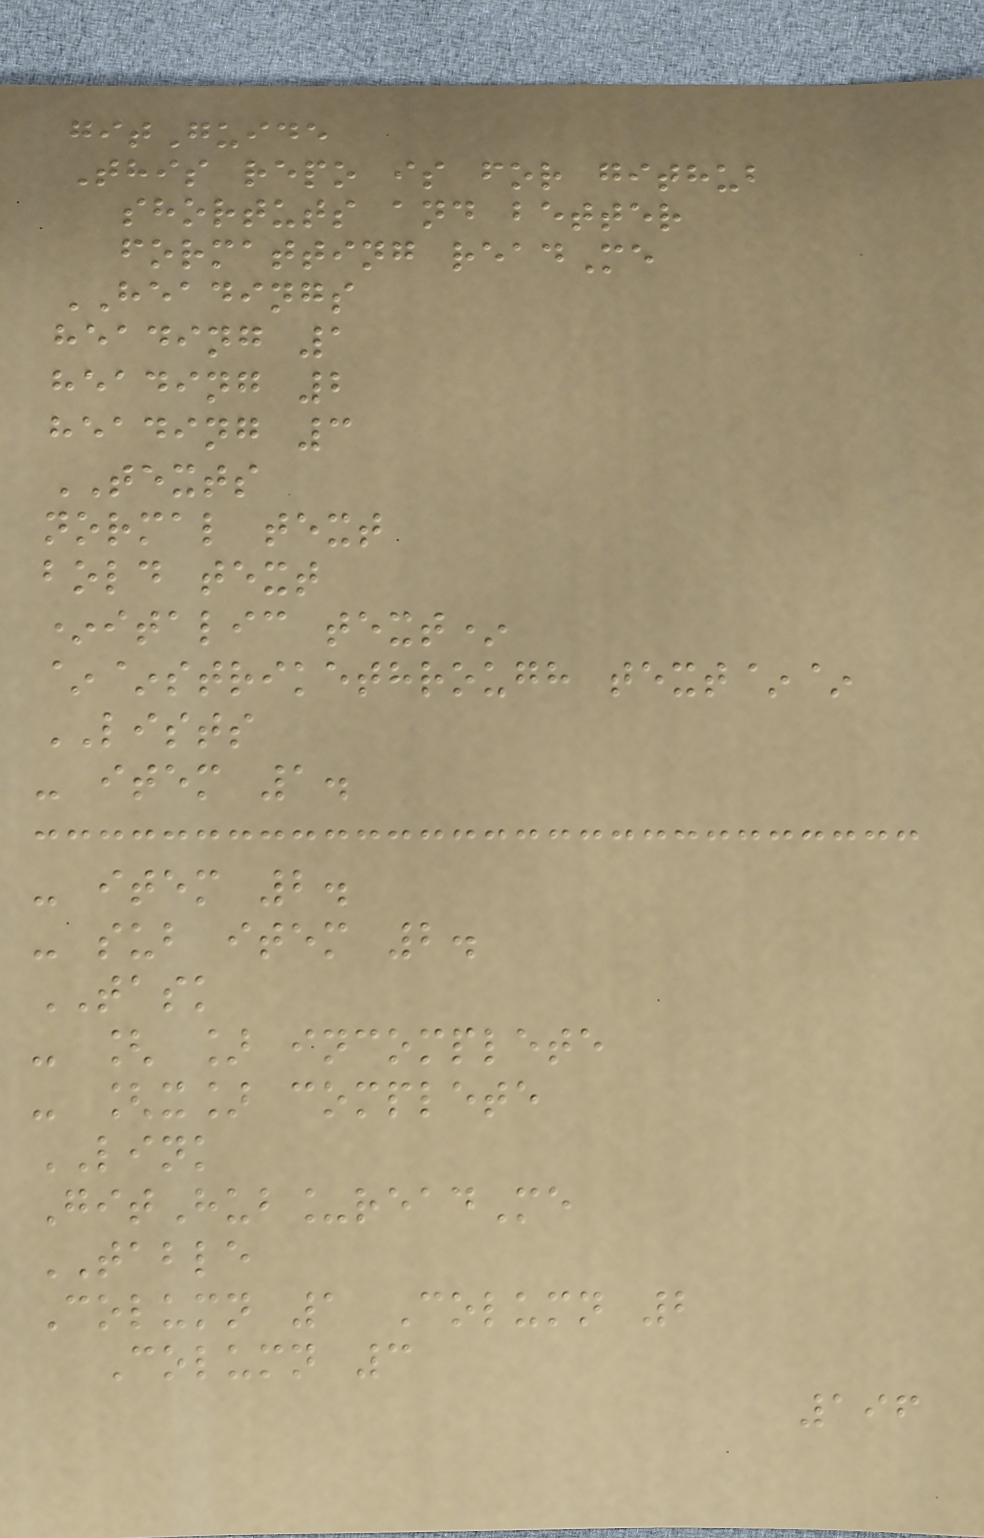gitGuide
This repo is for github
shortuts and better
formatting readMe
HEADINGS
heading 1
heading 2
heading 3
TEXTS
normal text
bold text
*italic text*
~~strikethrough text~~
LISTS
- item 1.
- item 2.
- sub item 2.
TASK
- [ ] incomplete
- [x] complete
LINK
GitHub_readMe
TABLE
Column 1 Column 2
Column 3
196
